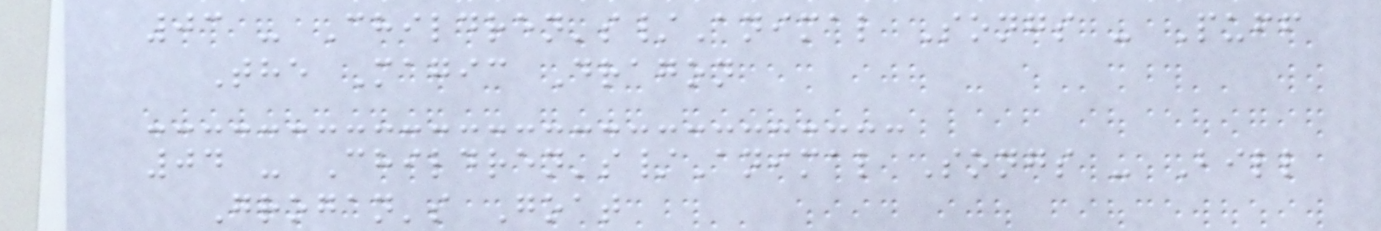03 - Children's/Animal Songs - Puff
The Magic Dragon
04 - Children's/Animal Songs - Bill
Grogan's Goat
